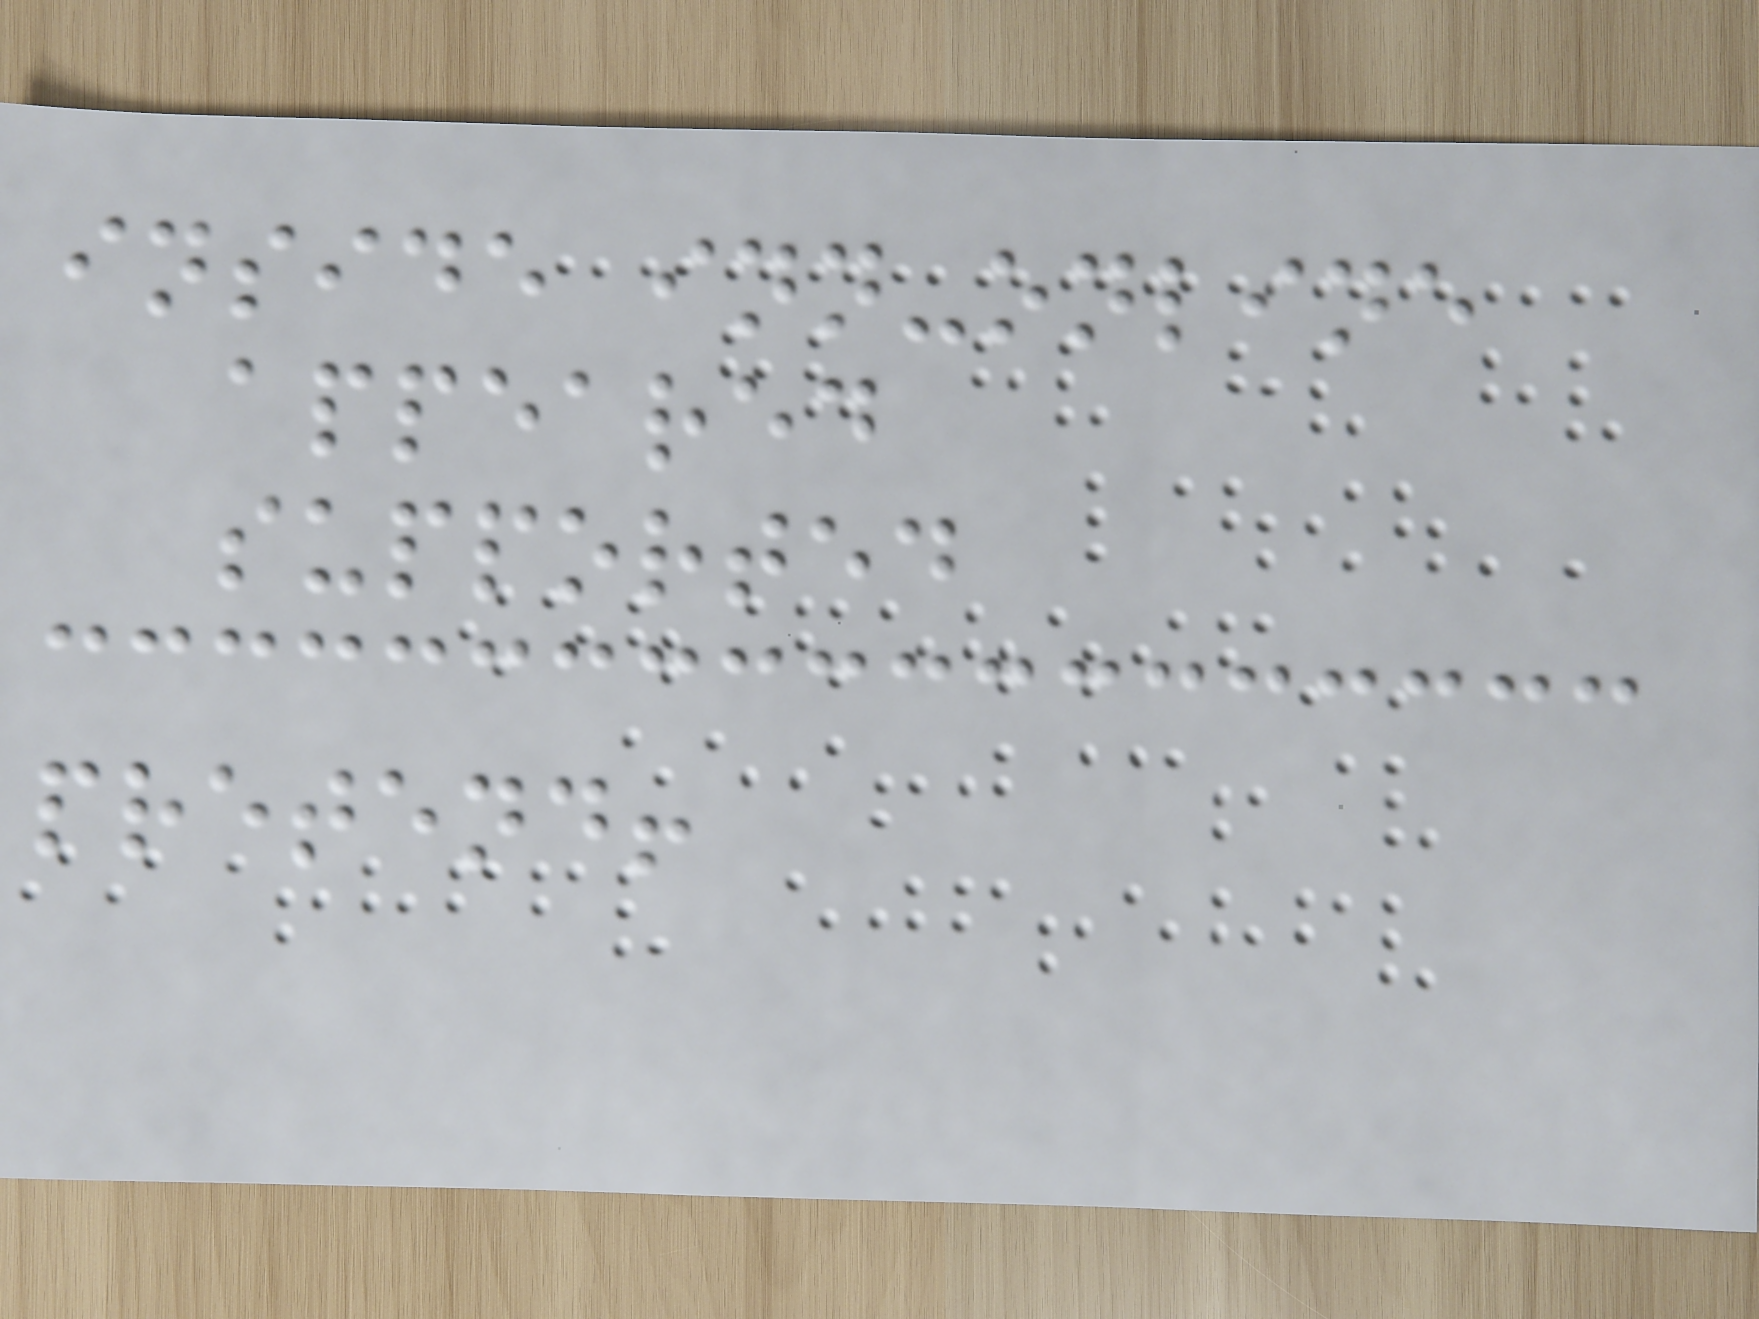inside inn-online
appeared
supported
pretend!
